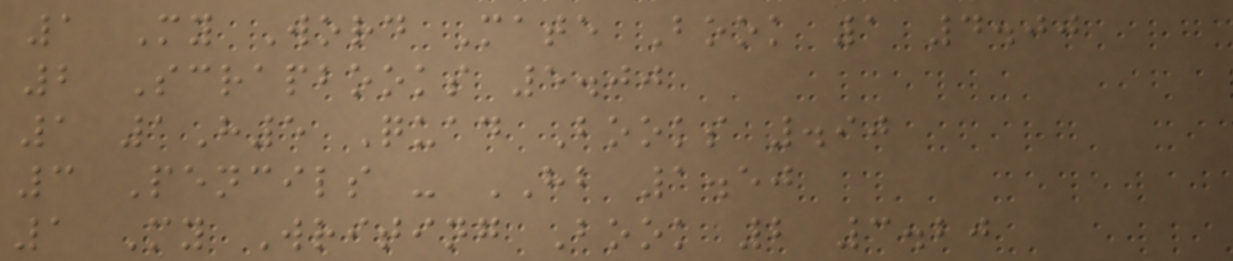1 My Word Mate Book 1 4.00
2 Scrapbooks 5.00
1 1H5 Quad Books .90
3 Pencils - HB 1.50
1 My Writing Book 2 3.20
